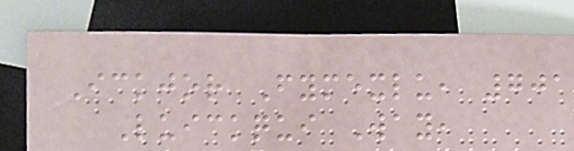Ickjor Fymexlu, 701
Luickqui Way,
